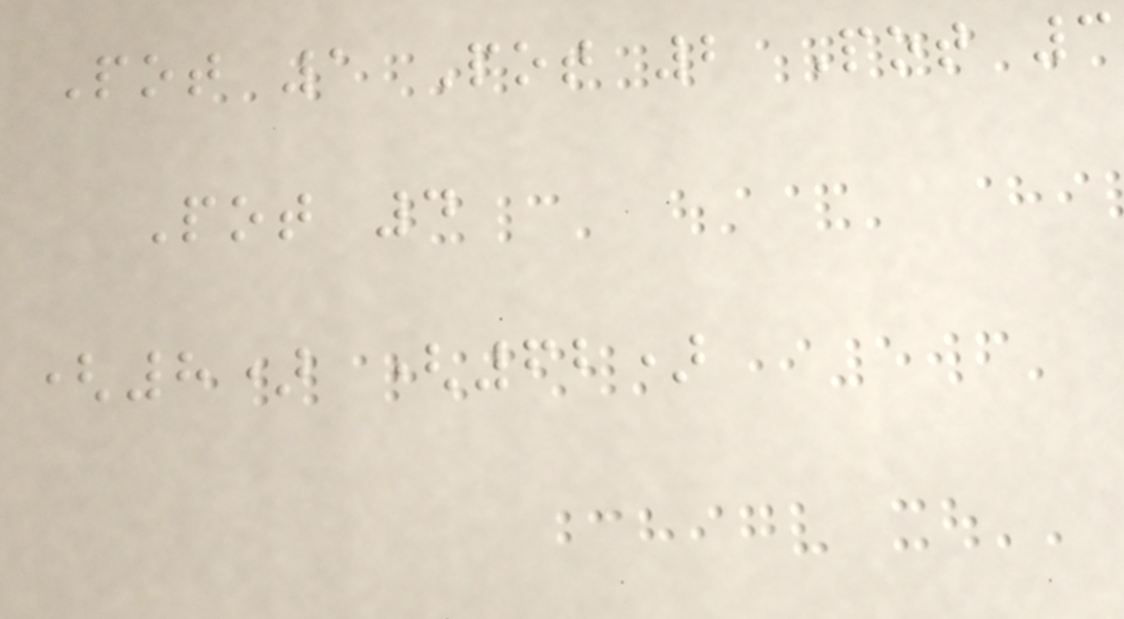Pot 1 Pot 2 Pot 3
Pot 4
(8) (62)
